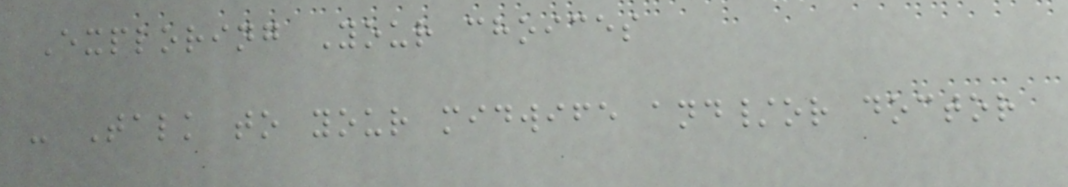Exploring Your choices
- Talk to your midwife and/or doctor
